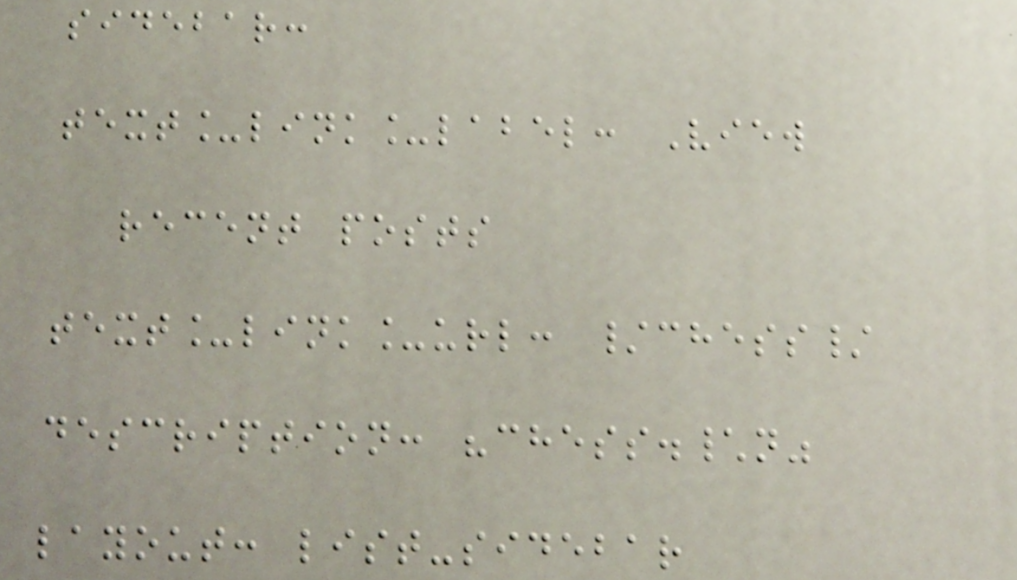sidebar:
text_link_label: View
recent posts
text_link_url: /chess/
description: "chess.\n"
layout: list-sidebar
